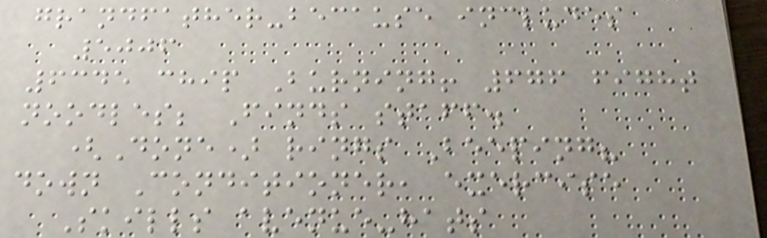grandfather-because includes
5006
6345 chip Burning! 676 fight
noodles; Finds staff.
(Done) rings Beeping?
down Conditioner, exercise
Skills avenue-hats
